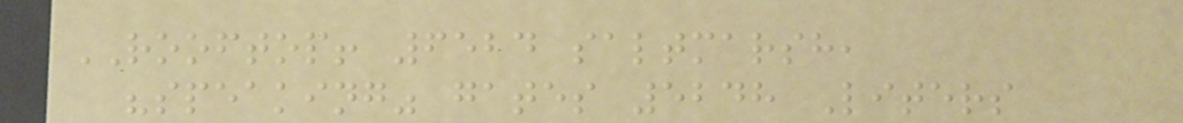ROOFTOP! 6524 saltmarsh,
"speaking" gates 5248 Liters
